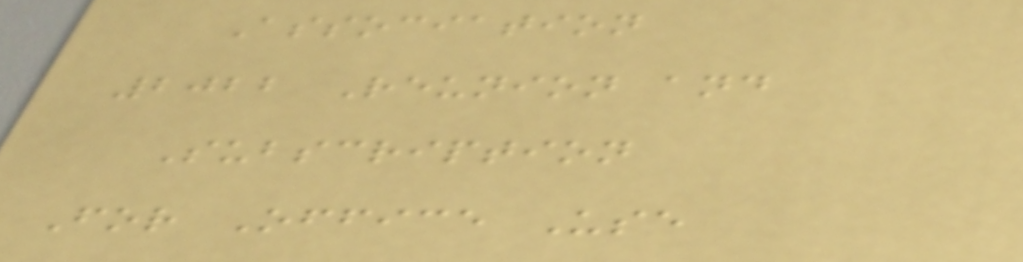Association
2022 Reunion and
Subscription
For Office Use
